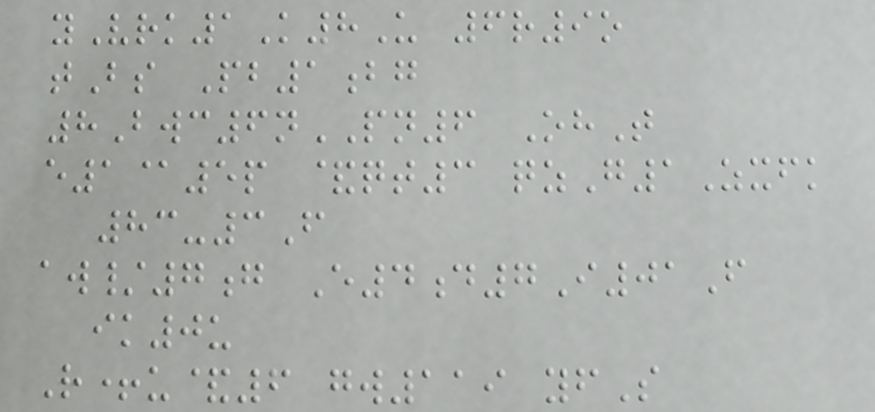yVrk1K8U 6r9o
tBs Pb1bg
8Bwc6nPN6 OhT
e1@5p &qt3 qzG1Zxfk
83-3F
aw/7g E4d7I01F
ik0u
R+u&6 gw119 yfS
